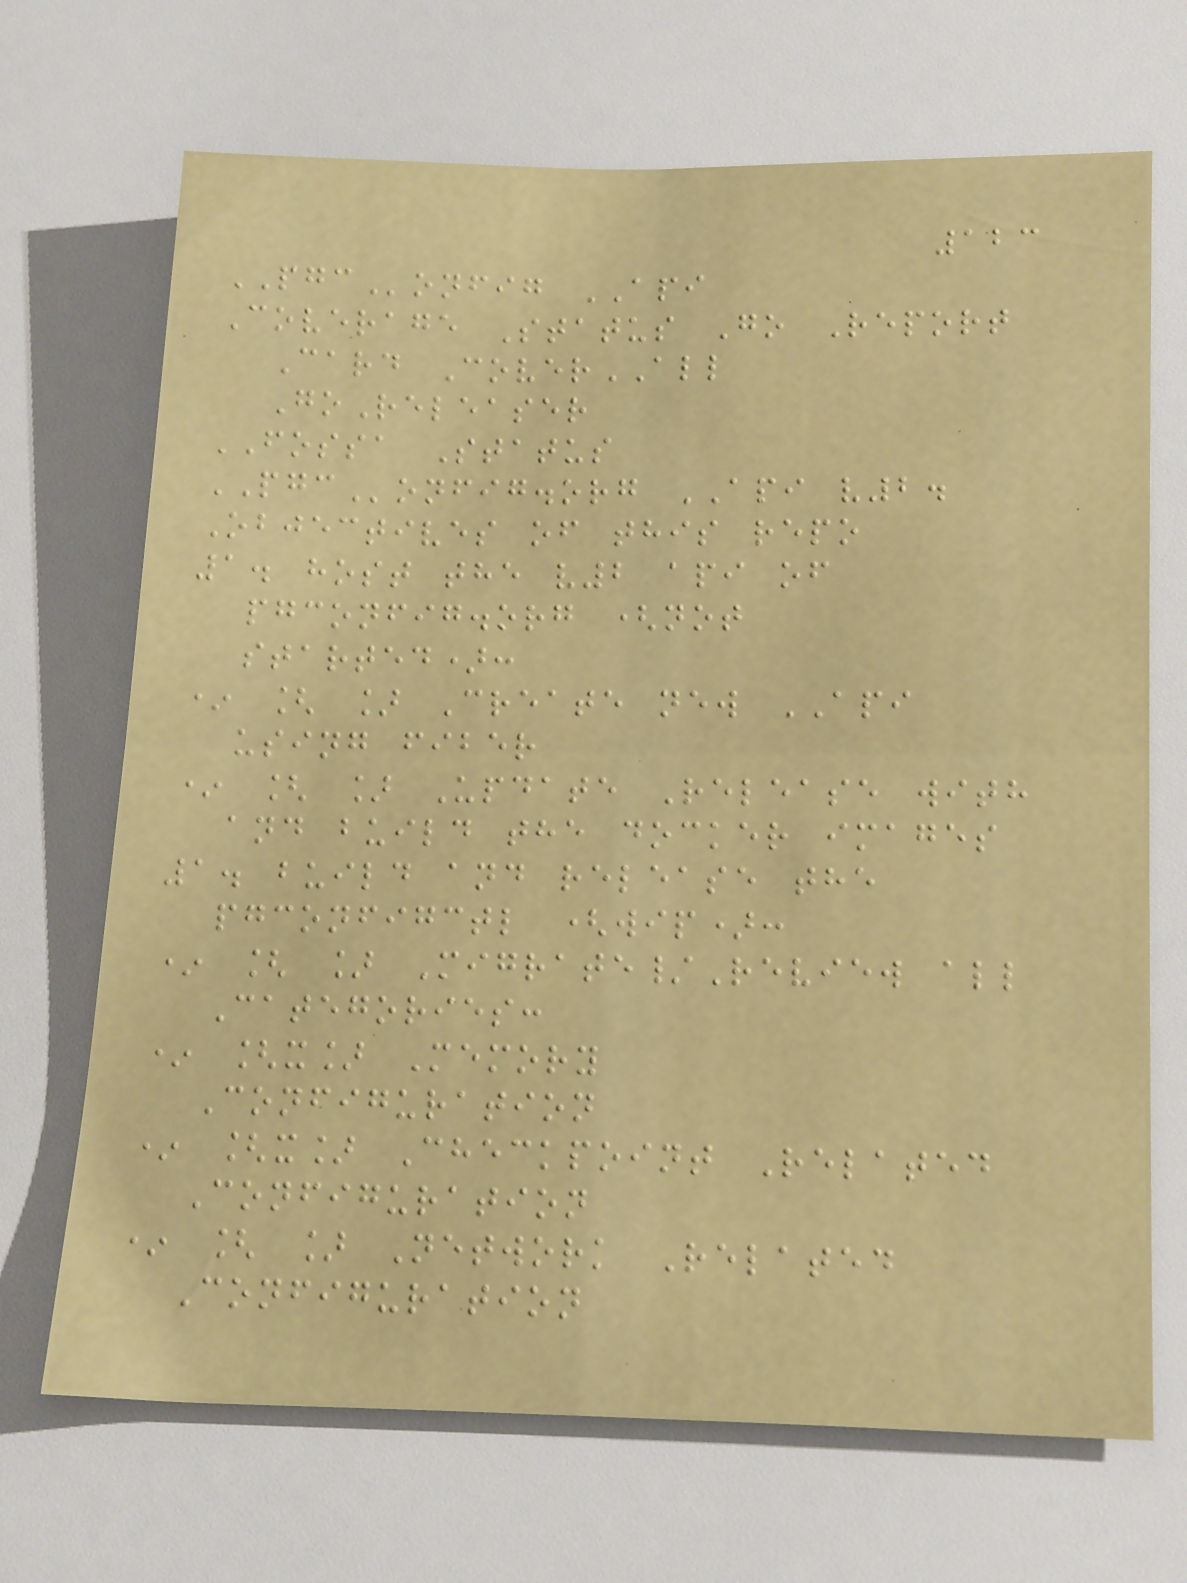123
PGConfig API
Coverage Status Go Report
Card CoverALL
GoReleaser
FOSSA Status
PGConfig.org API v2.
Objectives of this repo
1. host the v2 api of
pgconfig.org (not
started):
* [ ] Create new API
using fiber
* [ ] Update Release with
and build the docker images
1. build and release the
pgconfigctl (wip):
* [ ] Migrate/Review all
Categories:
* [x] Memory
Configuration
* [x] Checkpoint Related
Configuration
* [ ] Network Related
Configuration
